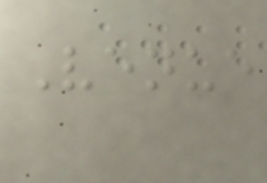Venue
